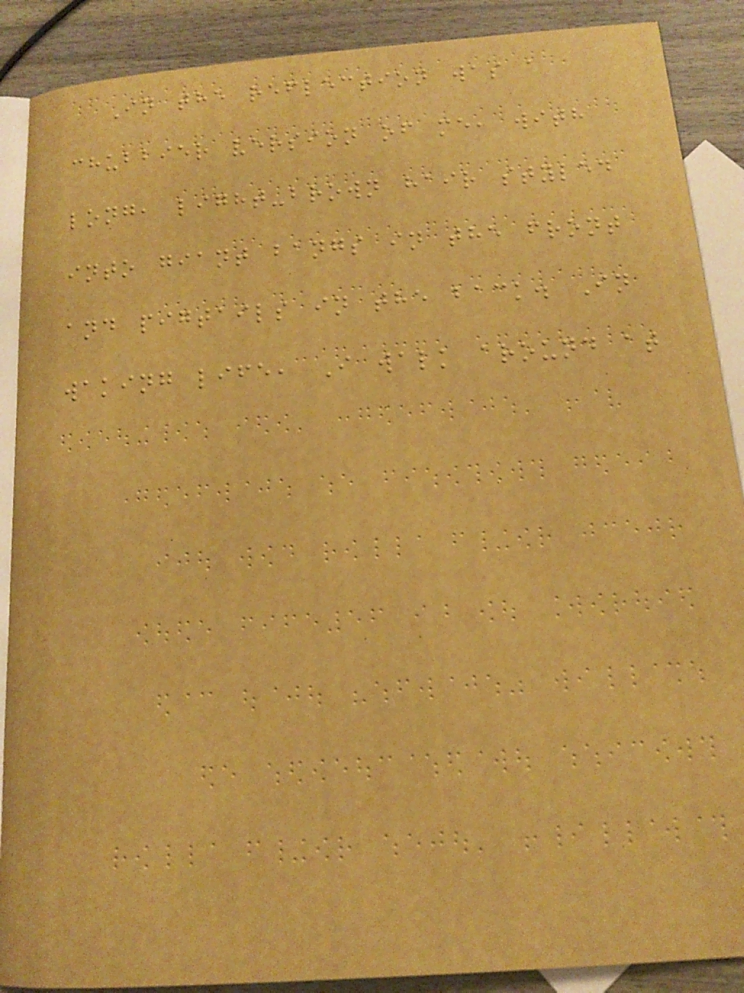In the reflection was a
chubbier version of me, with
long, light-brown hair styled
into giant bangs in the front
and pigtails in the back. In
waking life, I walk around at
